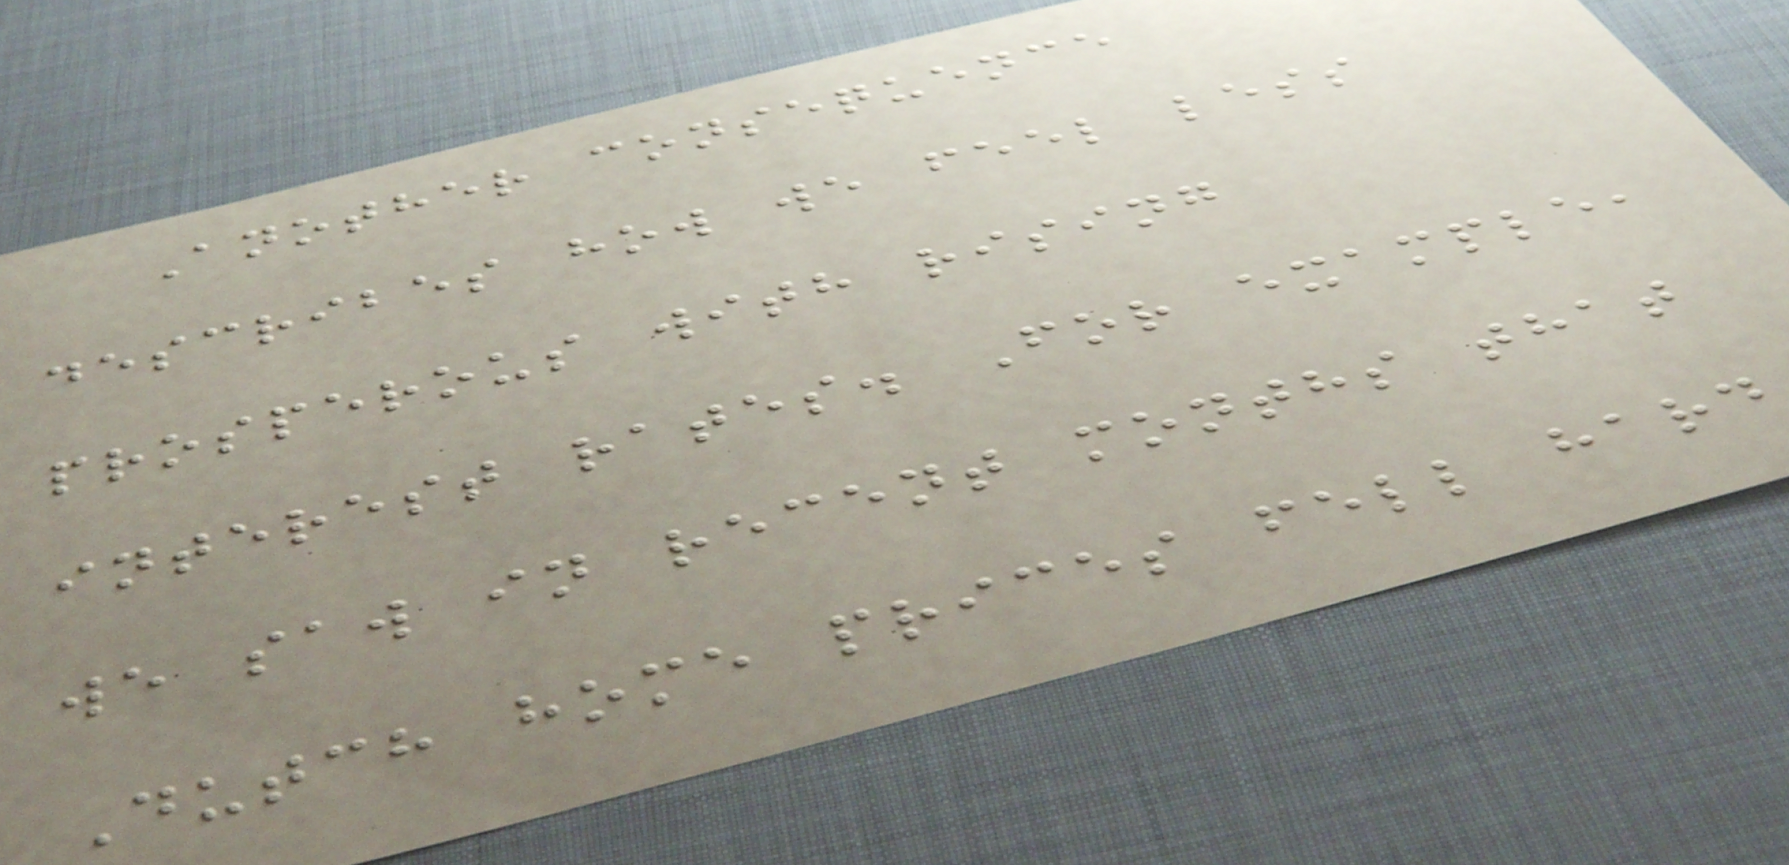Another consequence
describes how we feel less
prosperous with rising
interest rates. For example,
we saw in recent months that
Dutch home prices fell hard
